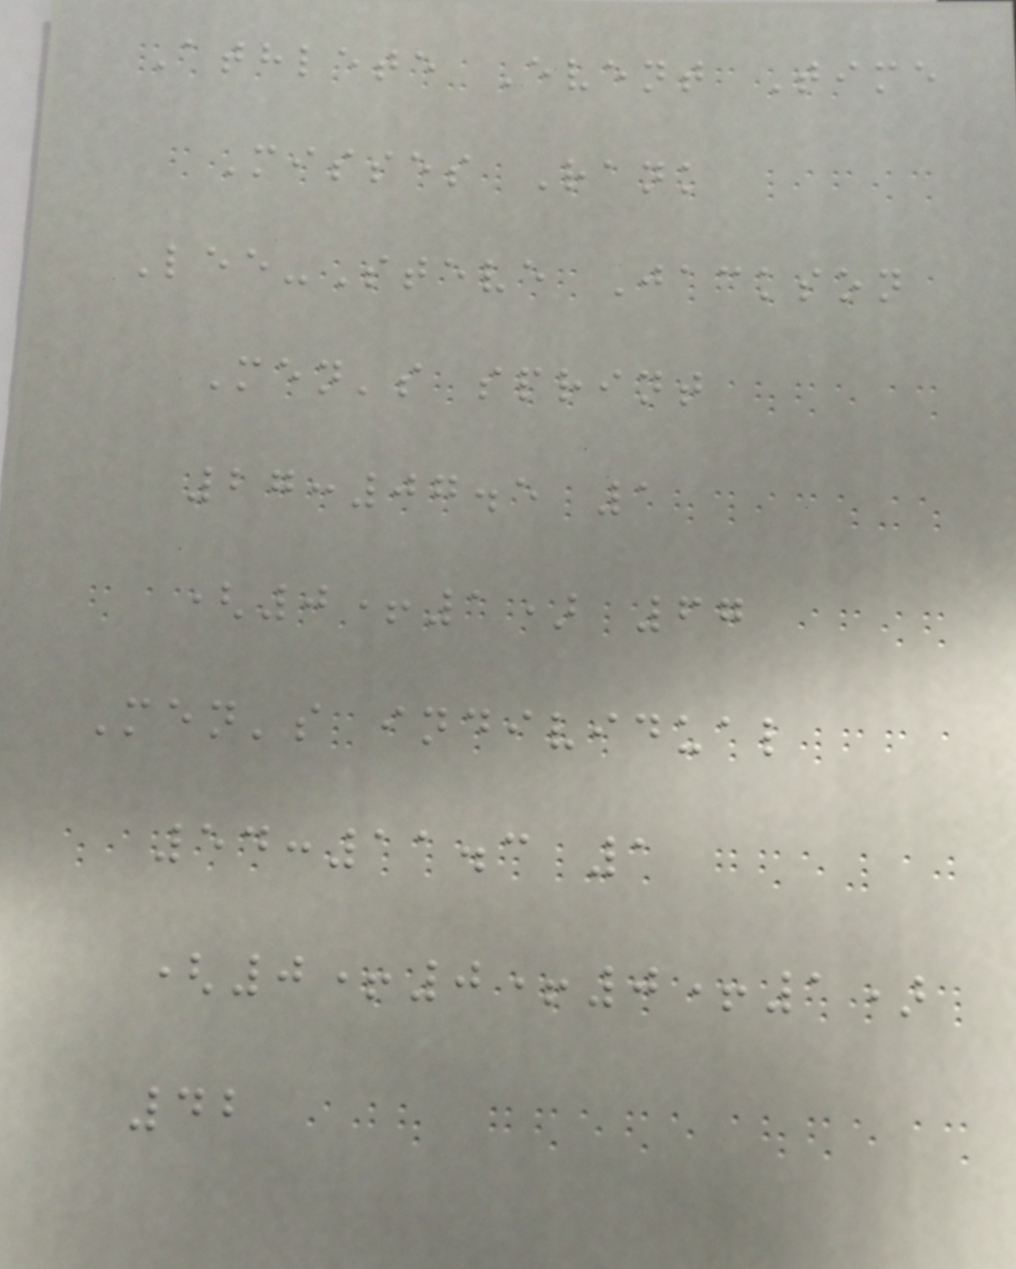Athlete Event Time
Misses Rank
Lee-Steve Jackson
Men's sprint
27:07.5 1
(0+1) 67
Men's individual
54:11.3 1
(0+0+0+1)
42
